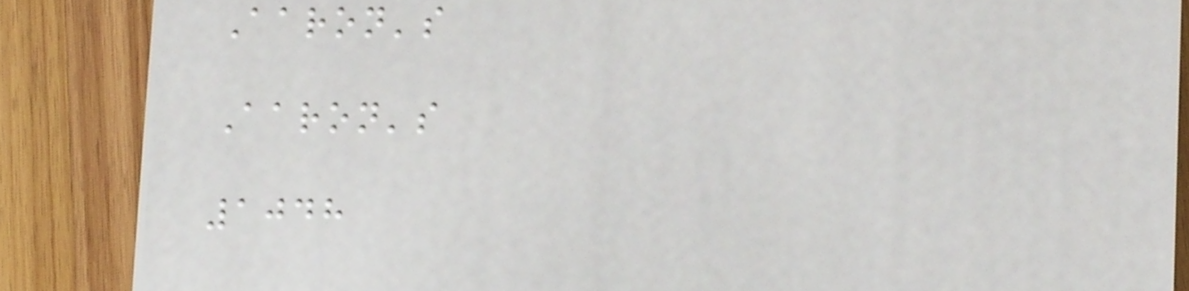Aaron's
Aaron's
1048
